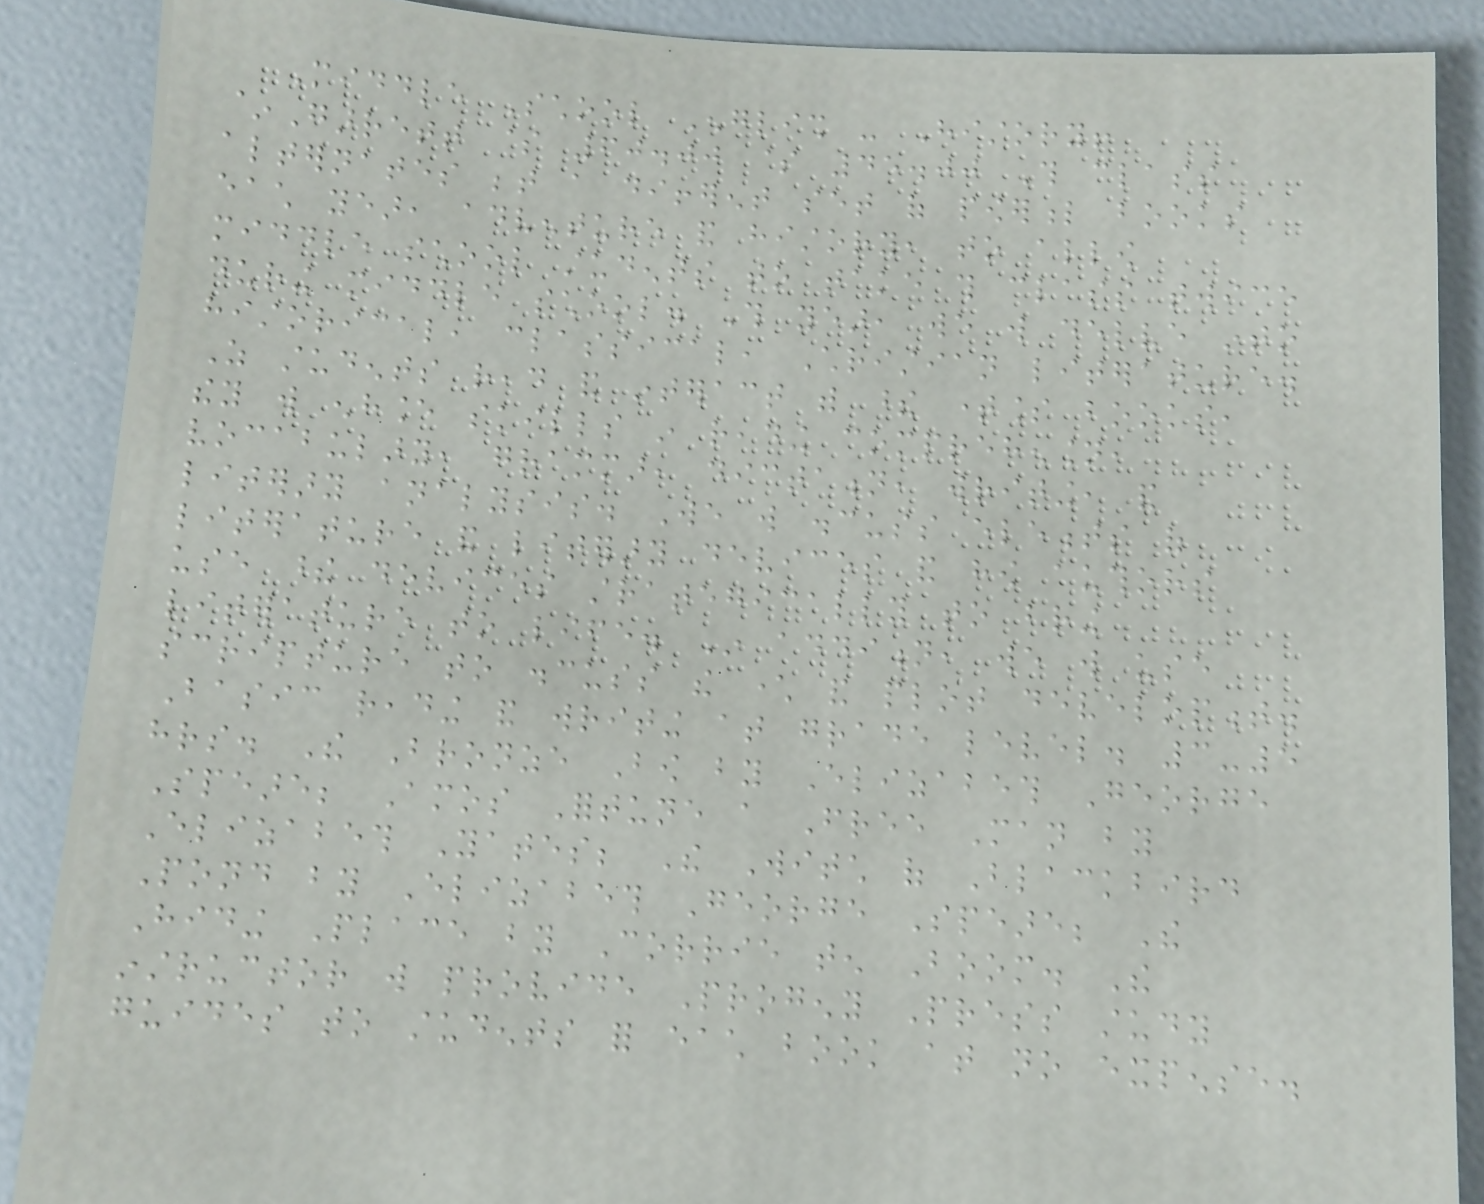Middle School English - History!
~Garrett $ 60.00 $ 45.00 This class
alternates between a different set of powerful books
each year, adventure and history, to allow
middle school students to take this class twice
during middle school. This year, we will delve into
historical, classical, Christian literature.
As students read and interact with these timeless books,
they will enhance skills in reading comprehension,
vocabulary, grammar, dictation, writing, and
literary analysis. We will discuss elements of
literature and literary devices and how authors
use these devices strategically to bring
literature to life. In addition, we will use
scripture to discuss the character and plot development.
Basic reading and writing at grade level. 3-5
hrs. The Bronze Bow by Elizabeth George
Speare; Amos Fortune a Free Man by
Elizabeth Yates; The Witch of Blackbird
Pond by Elizabeth George Speare; The
Hiding Place by Corrie ten Boom. The
instructor will provide Progeny Press study
guides to students for each book at no expense.
